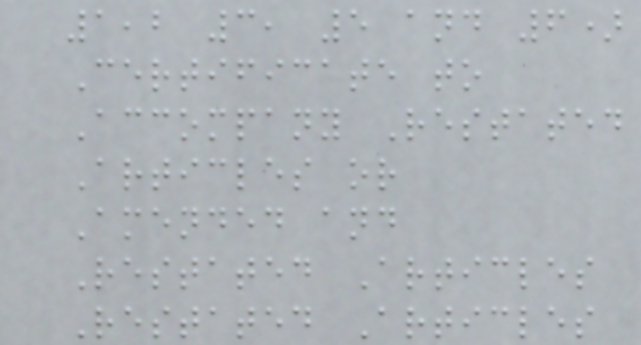1,2 3, 5 and 6)
Certificate to
Accompany Restated
Articles or
Amended and
Restated Articles
Restated Articles
